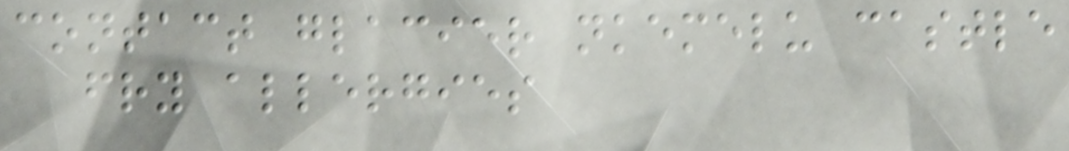contact glacier nkemelu castle
fry allergies
